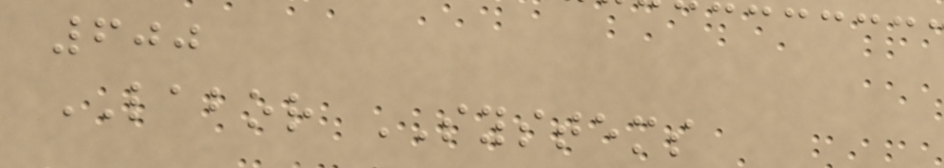600
LABOR SYSTEMS
